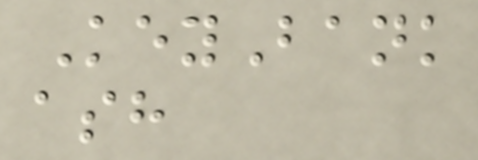KeyBank
ash
